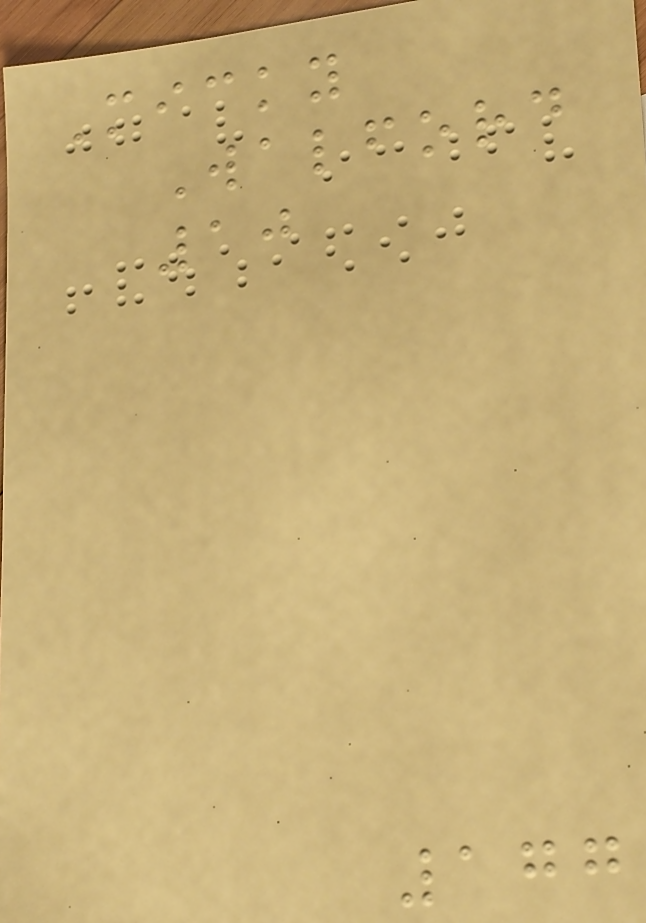Micky
Walford
10
177
